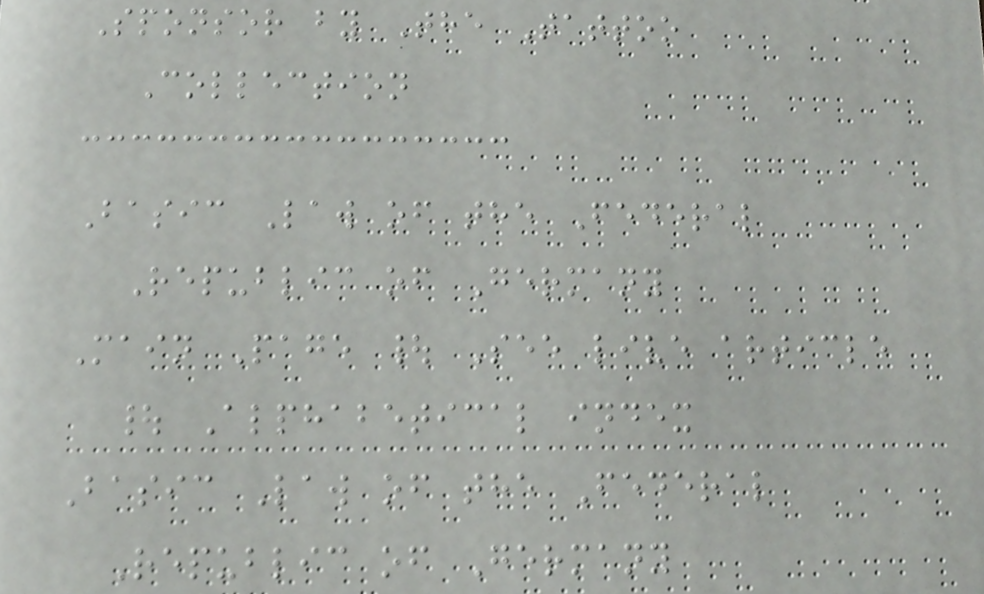Sponsor by The Tattoo
Collection
Basic Law of the Federal
Republic of Germany
Main Page | See live article
| Alphabetical index
Basic Law of the Federal
Republic of Germany
